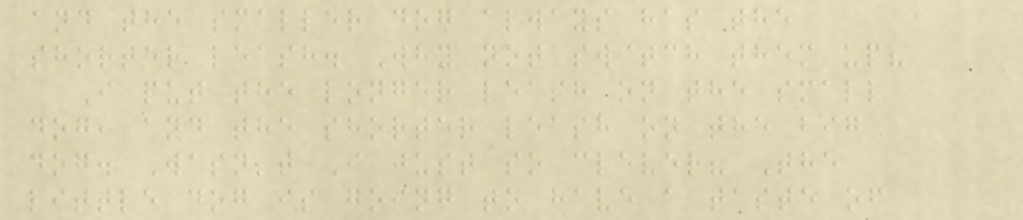and the smaller dog always has the
shorter leash. Why not switch them up?
I put the longer leash on the small
dog, and the shorter leash on the big
dog. Wasn't I just so clever? The
little dog is going to have a taste of
